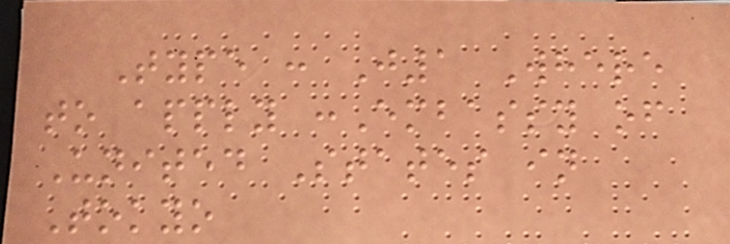Type : J1 Where
to apply :Embassy of
United States in
Tokyo
